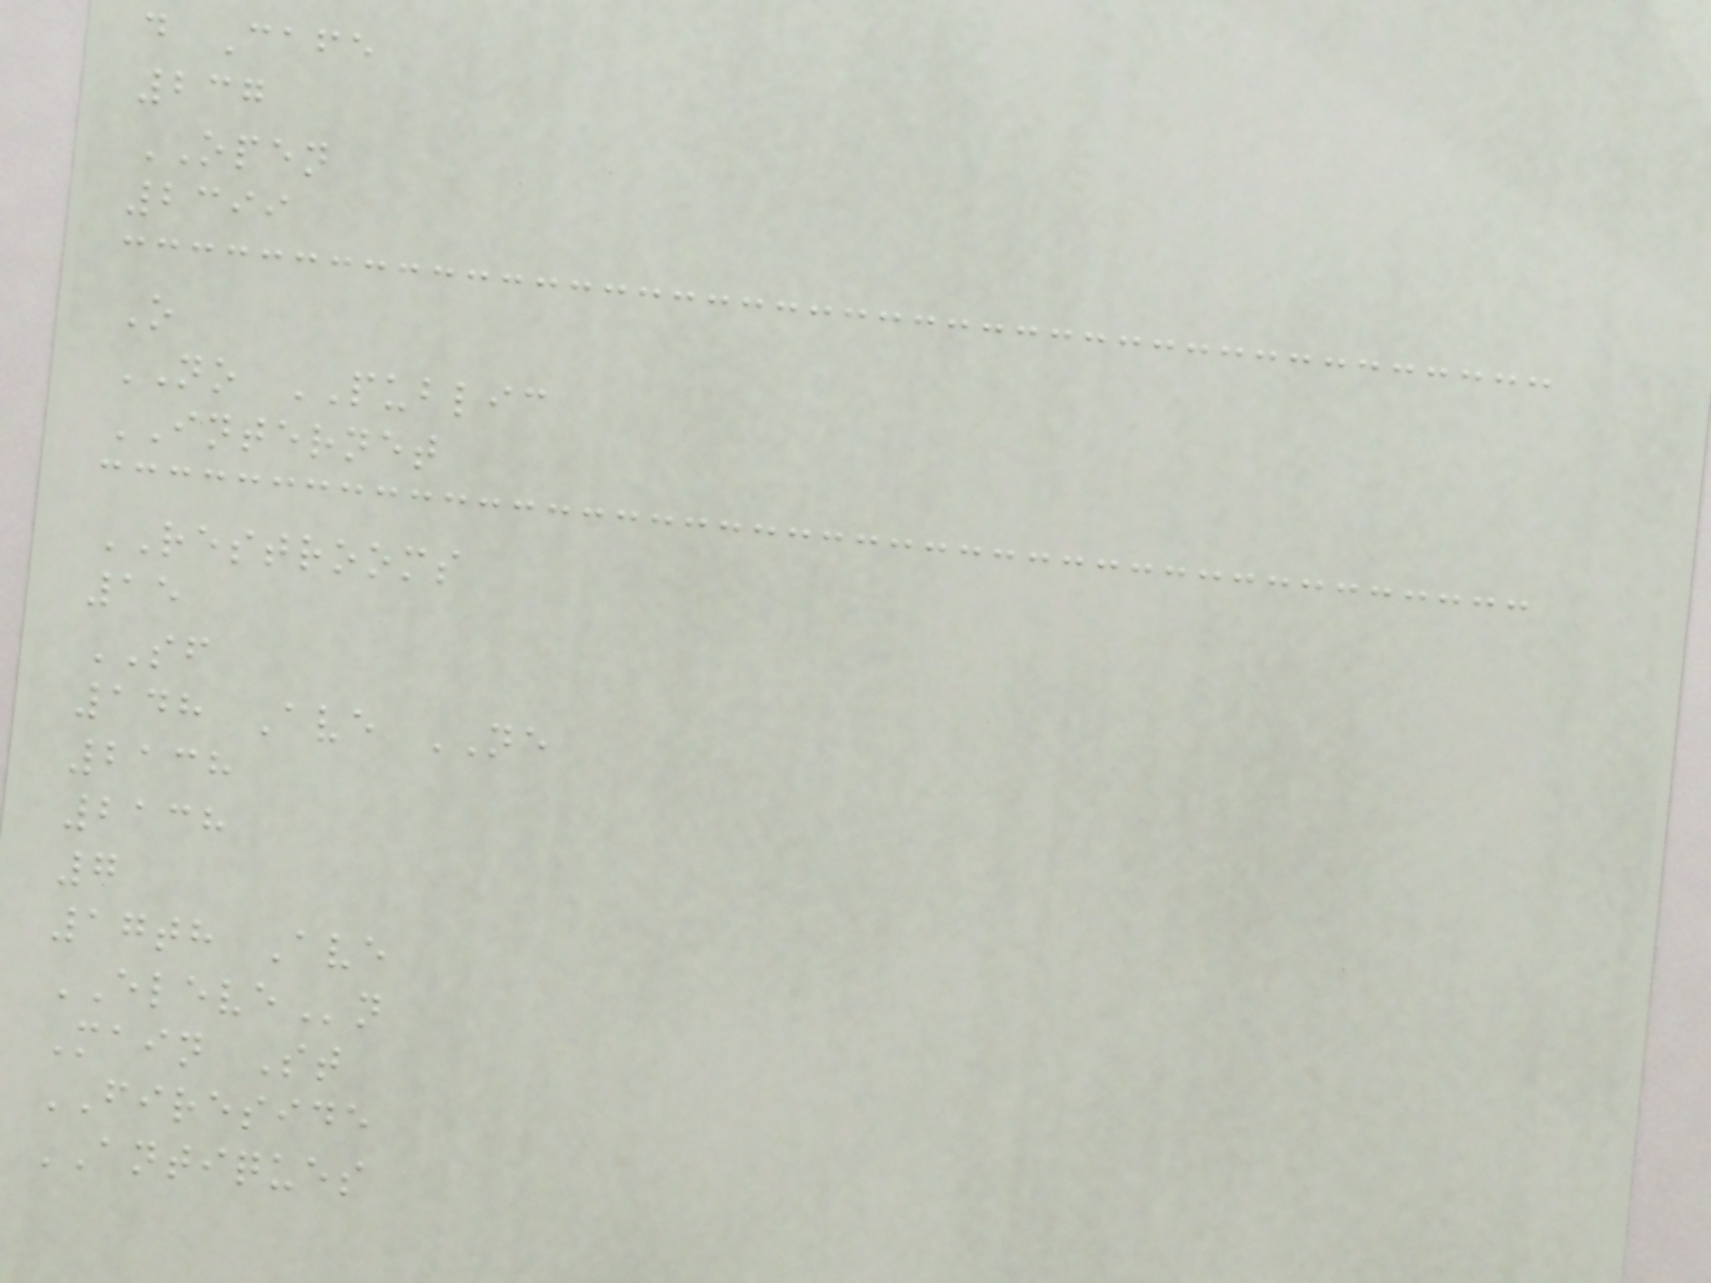d Cafe
237
OPEN
2399
O
NO PUBLIC
INTERNET
RESTROOMS
15
SF
148 Ave NE
2138
2138
7
17th Ave
ELEVEn
Main St
FIRESIDE
ANTIQUES
